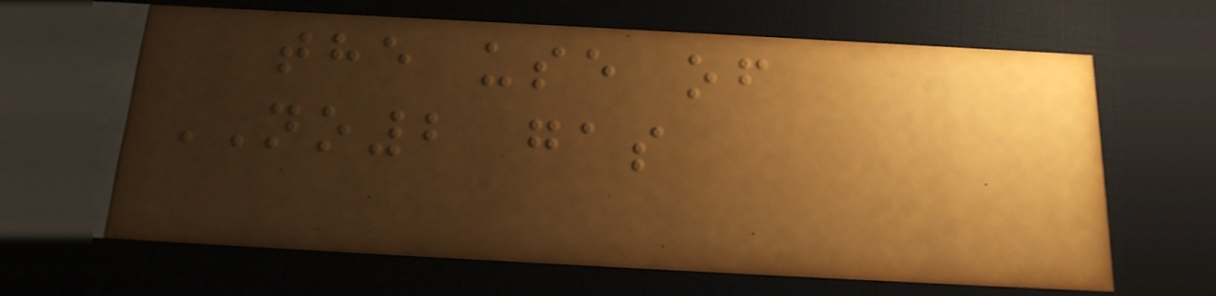the use of
NO2 gas
